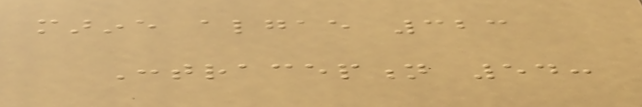marine algae 323
Contraception 54:
